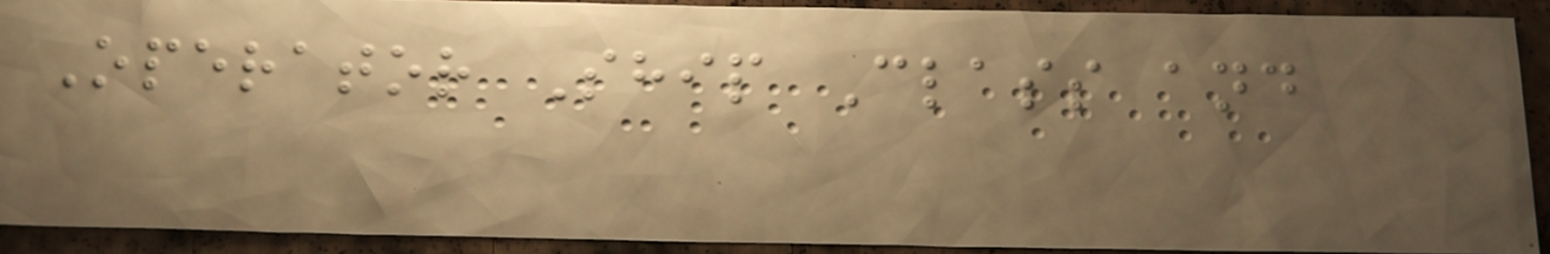Operator Ship Class and
